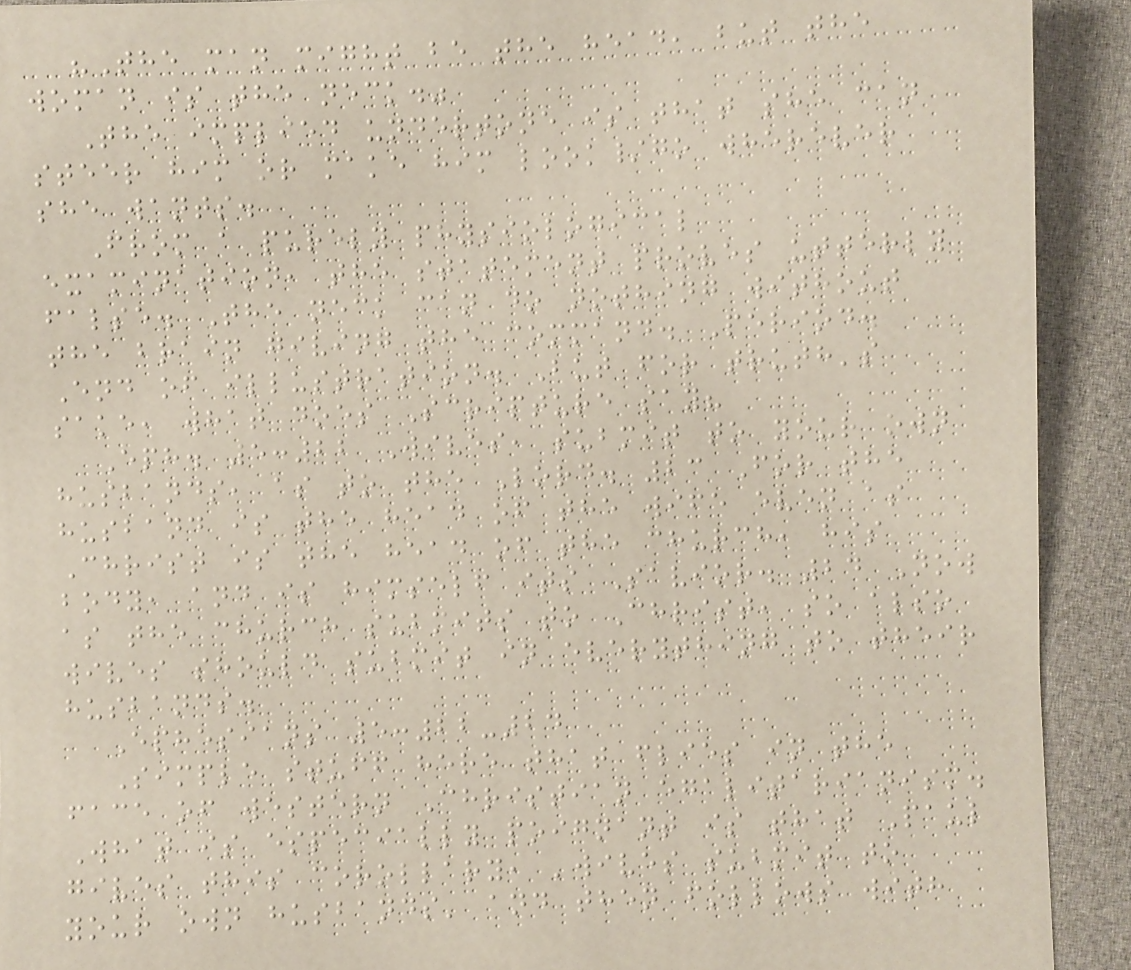"The man might be the head, but the
woman is the neck."
The implied undertone is that she can
steer him or make him look/go wherever
she wants.
From a purely physiological
examination, the statement proves utterly
false. The neck can do nothing without
the brain giving the command. Period.
End of illustration. But for truth's
sake, what does Scripture say?
Eph. 5:22 Wives, submit to your own
husbands, as to the Lord. 23 For the
husband is the head of the wife even as
Christ is the head of the church, his
body, and is himself its Savior. 24 Now
as the church submits to Christ, so also
wives should submit in everything to their
husbands.
Ephesians 5:22-24
Simple stuff here that flies in the
face of western Christian egalitarianism.
What is especially poignant is that Paul
gives this corollary, 'wives submit to
your own husbands' and then follows with
